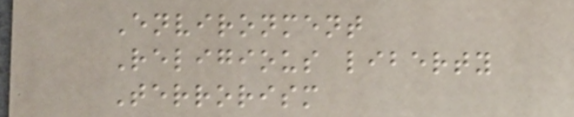Environment
Religious liberty
Terrorism
